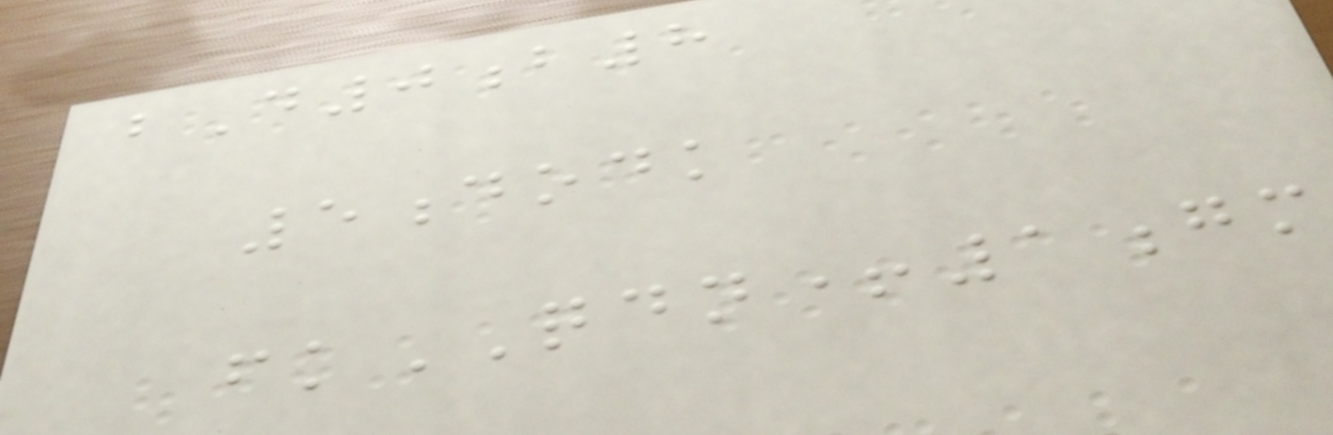bD0b8
5dodk
fkQDN+1gm
